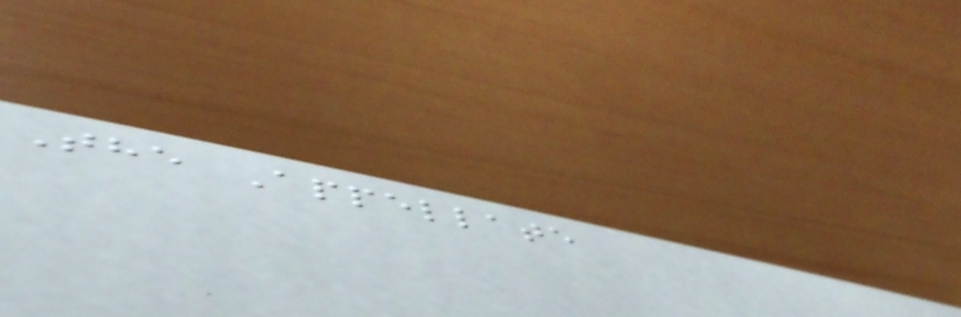The Appellate
